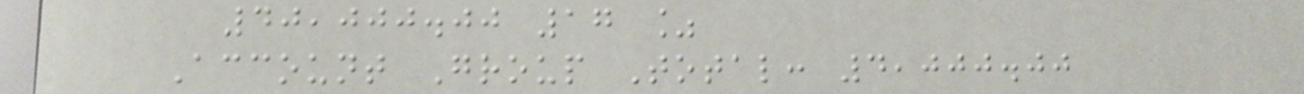40,000.00 17 %
Account Group Total: 4,000.00
